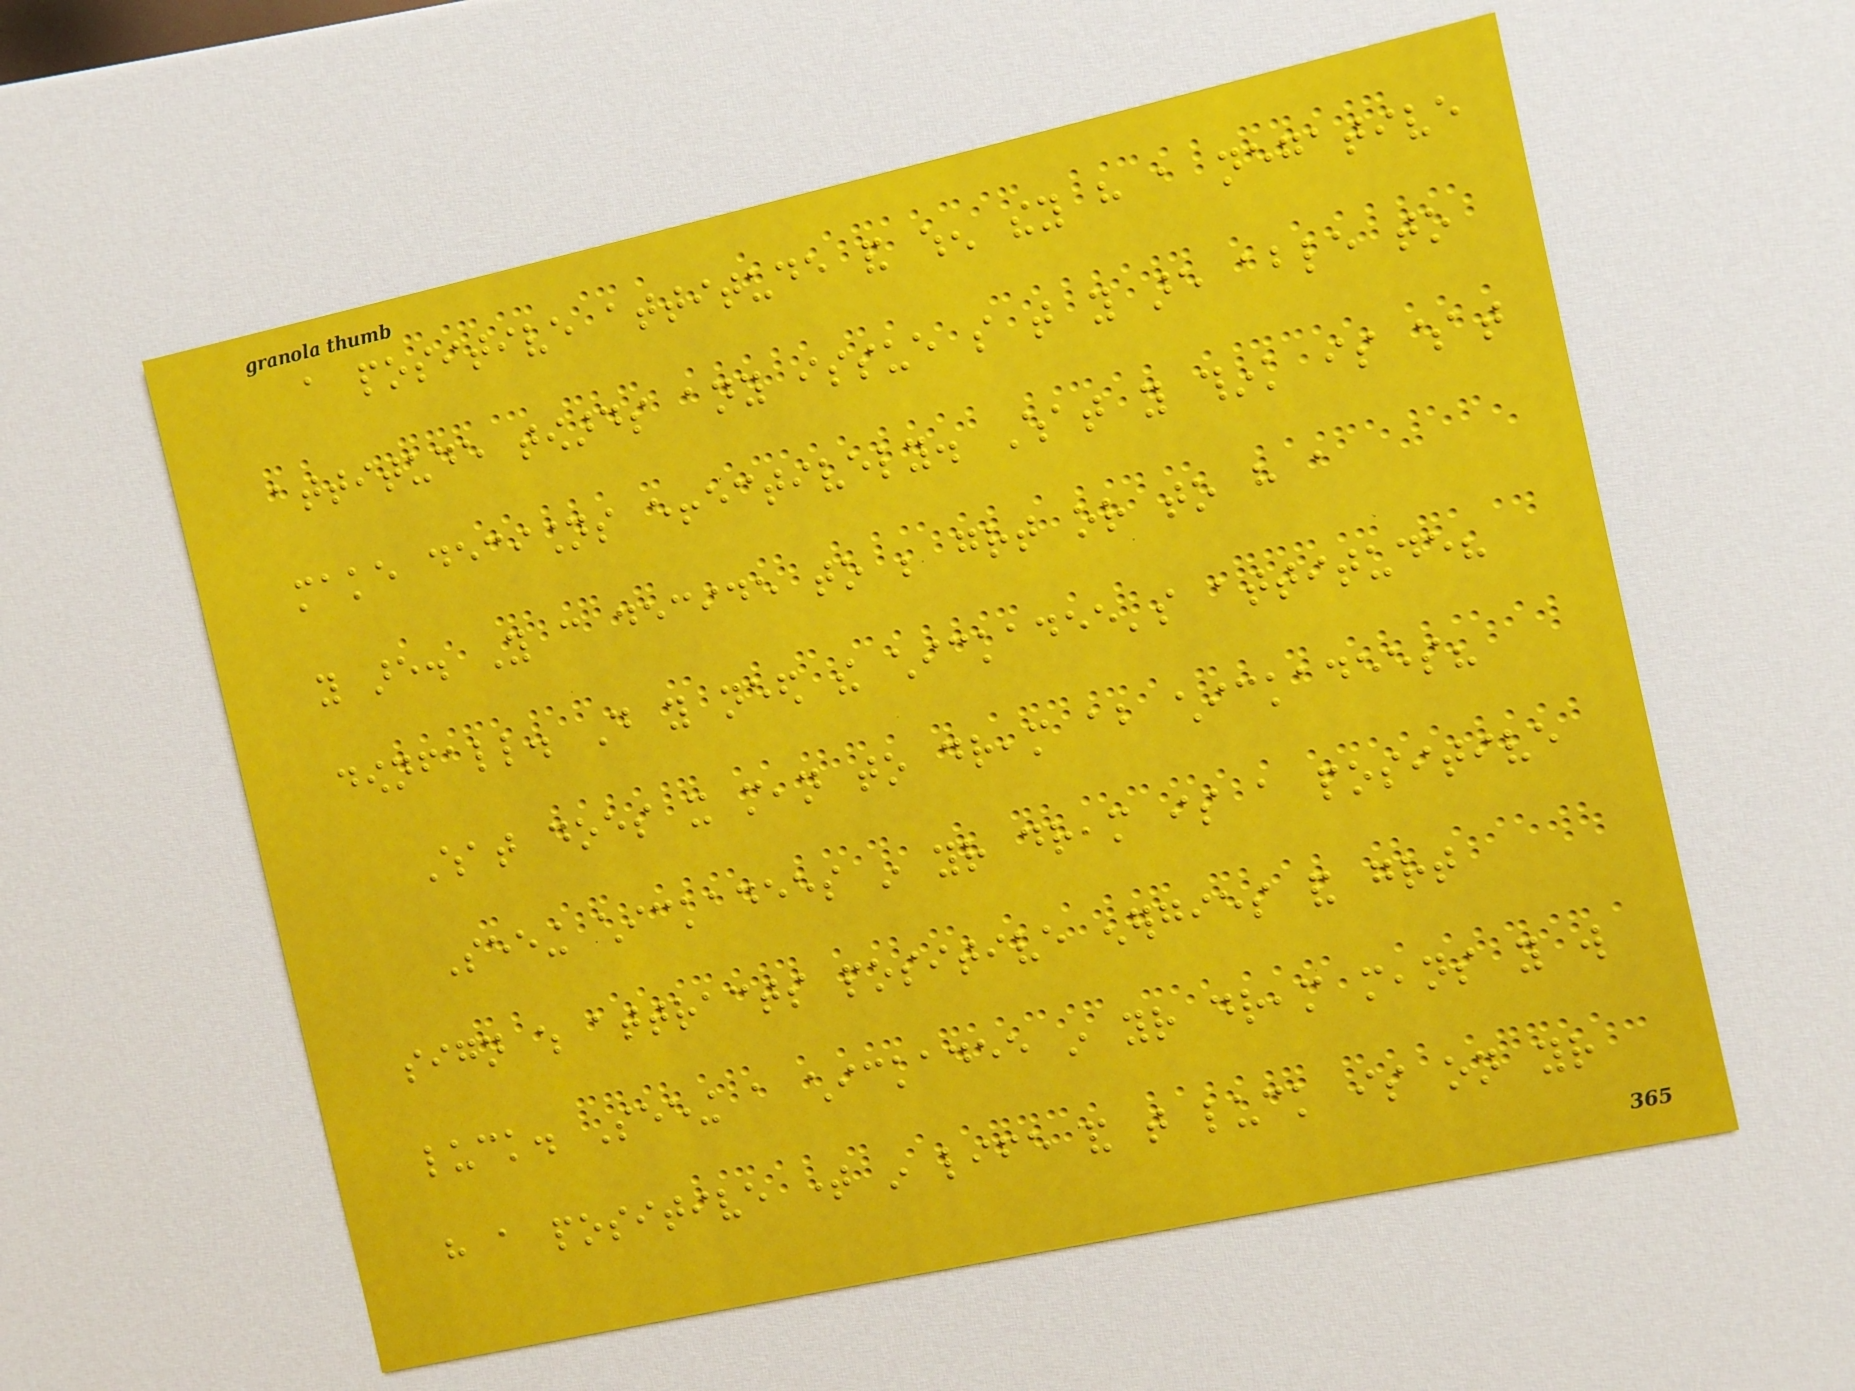a positive attitude and when they have a negative
attitude towards any issue so that you are able to
make decisions effectively. What you think is what
you are. You can decide to be great or to have a
downfall. Do you need the chickadee's attitude?
What does it mean to dream about chickadees?
Seeing chickadees in your dream is a positive
sign which attracts positive energies and great
luck. Seeing a chickadee in your dream means you will
have a positive time in life and that luck is on your
